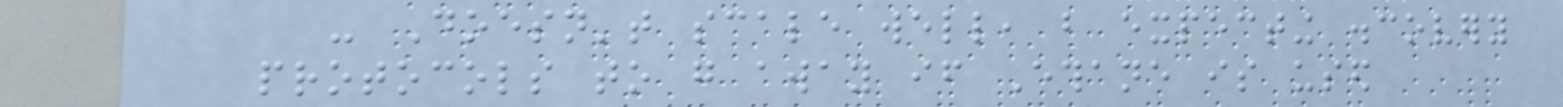- Doesn't scale well, but expecting discovery
protocols to go away if Ethane is used
